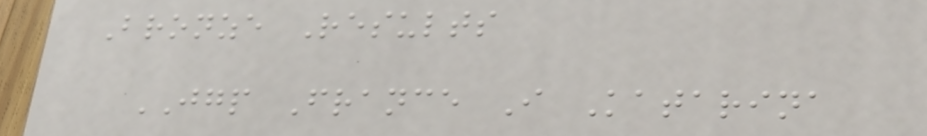Bronze Results
JGP France I Katarina
